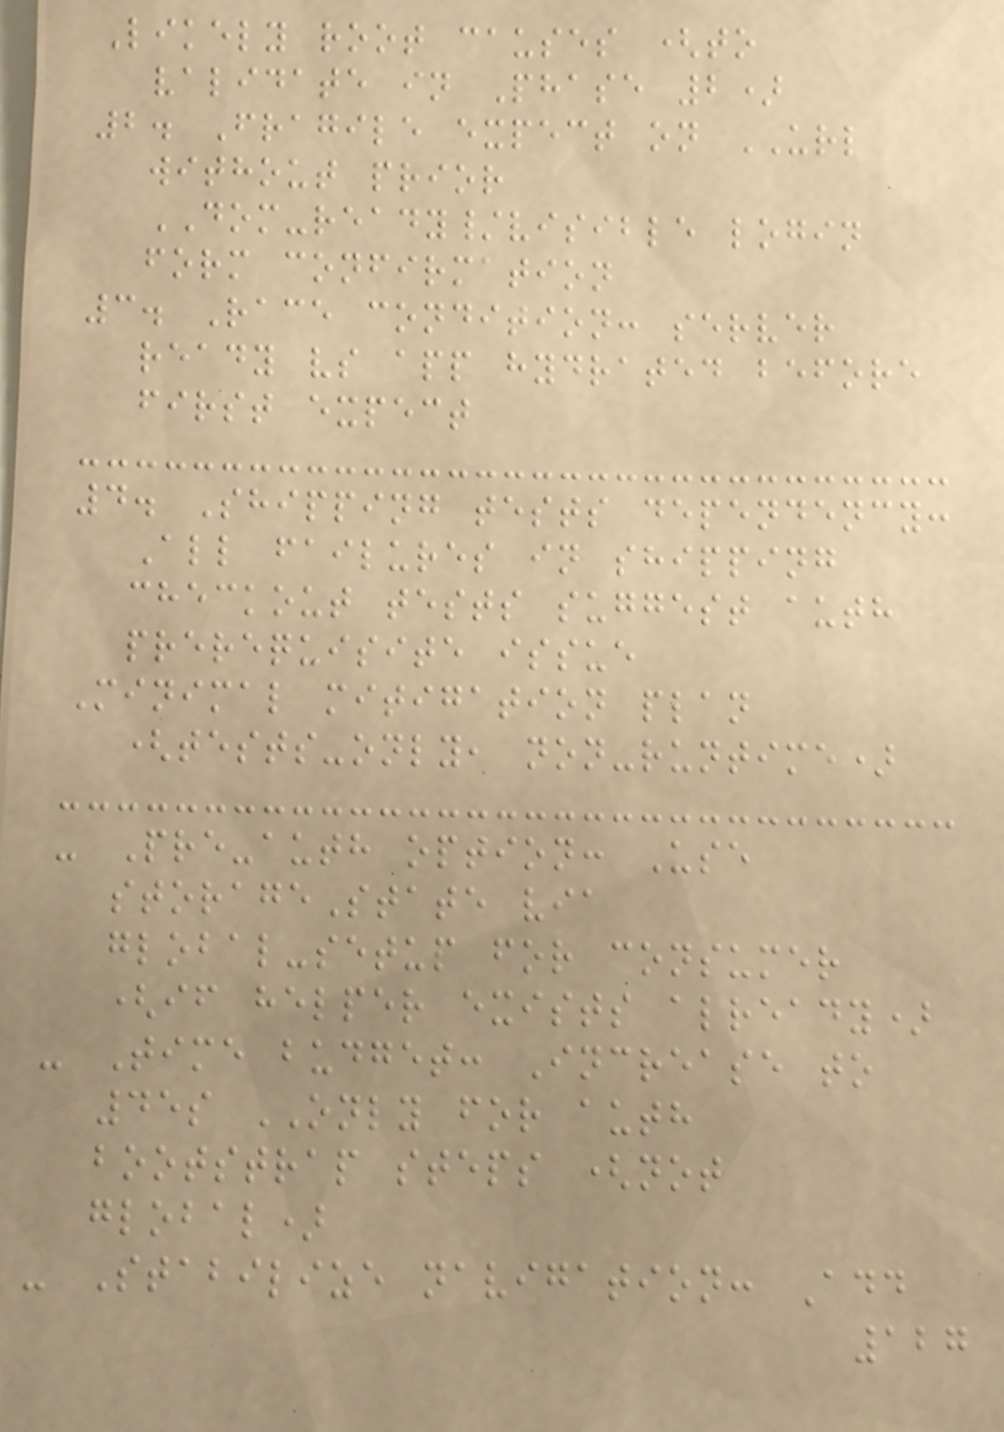Likely root causes (to
validate in Phase 2)
2. Fragile expect on URL
without prior
DOM-ready/visible login
form confirmation
3. Race condition: server
ready vs app hydrated before
first expect
4. Shipping tests dependency:
All failures in shipping
checkout tests suggest auth
prerequisite issue
Minimal mitigation plan
(tests-only, non-runtime)
- Pre-auth option: Use
storageState via
global-setup for consumer
(if helper exists already)
- Time budget: Increase to
45s ONLY for auth
bootstrap steps (not
global)
- Stabilize navigation: Add
127
